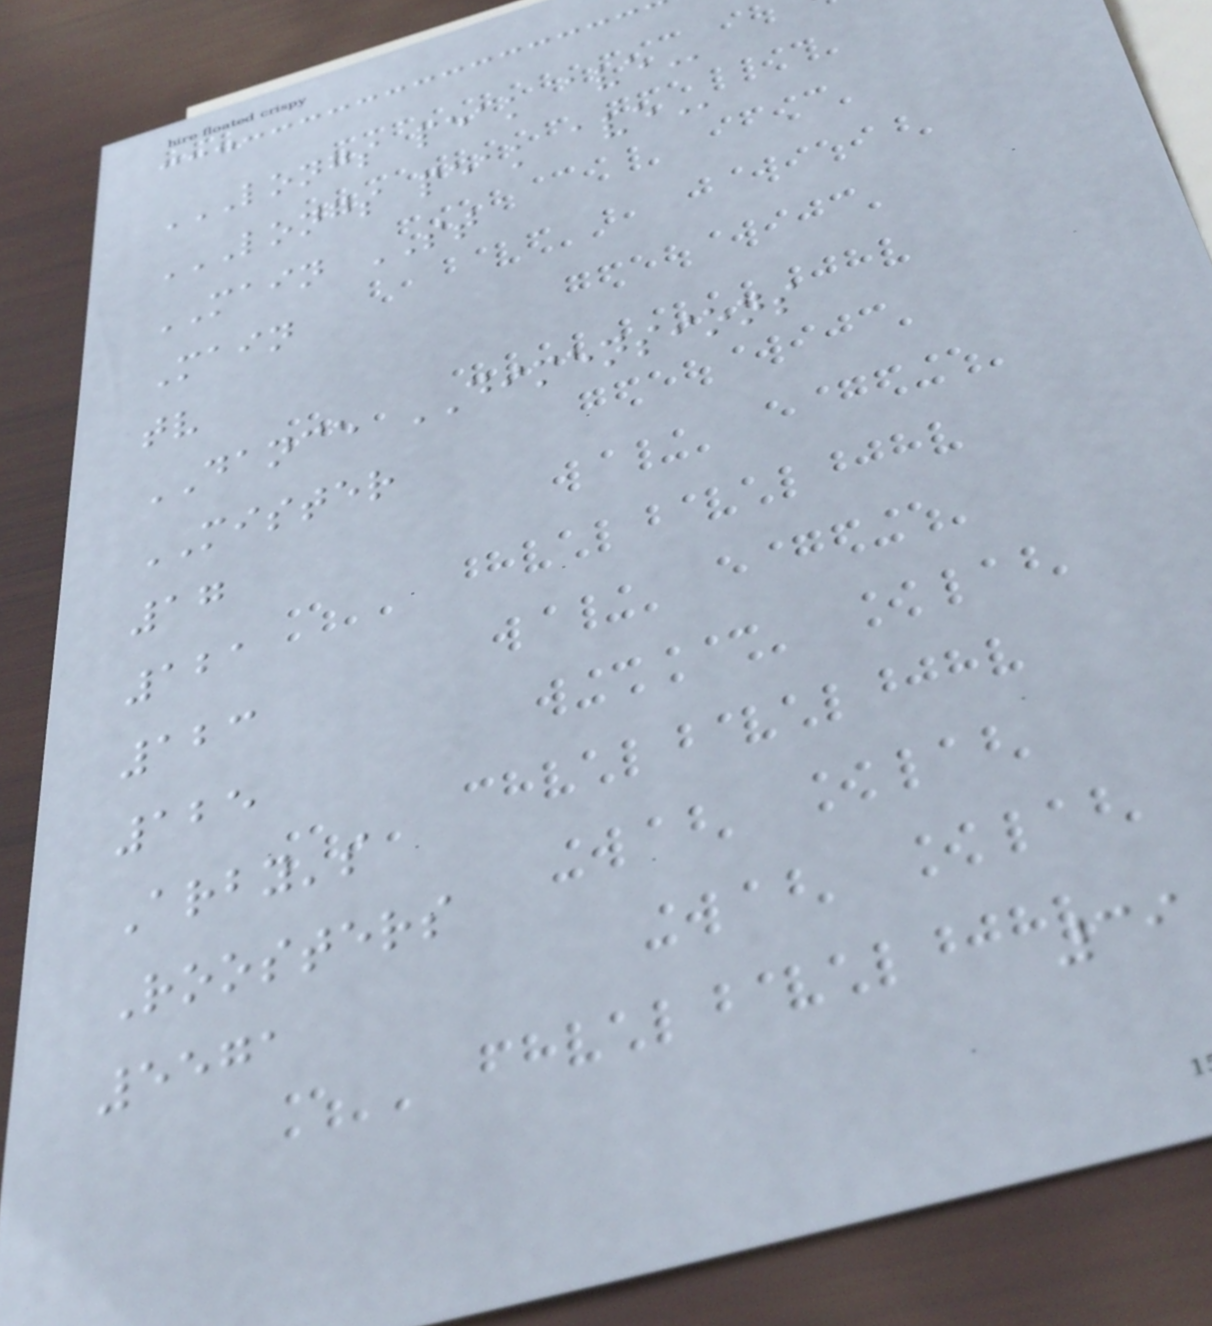LONGS PEAK AVE
LONGS PEAK AVE
MAIN ST
Main
tv
DANCE DIMENSIONS
MISTER
17
121
123
125
Arby's
Roosters
5571
39
